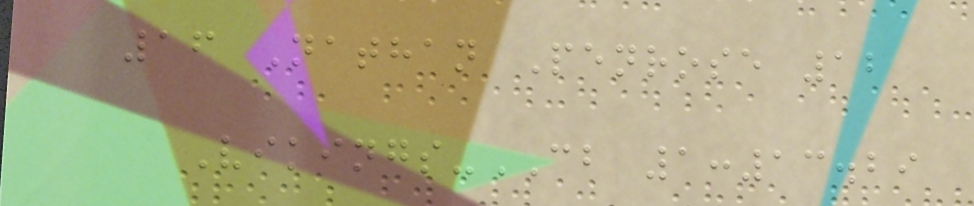16 Nathan Penrose 12
Vikings-CB 1:13.29
